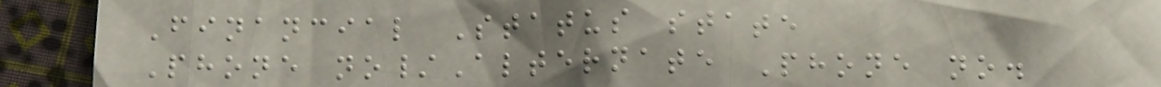Financial Status state
Phone no/Alternate Phone no.
